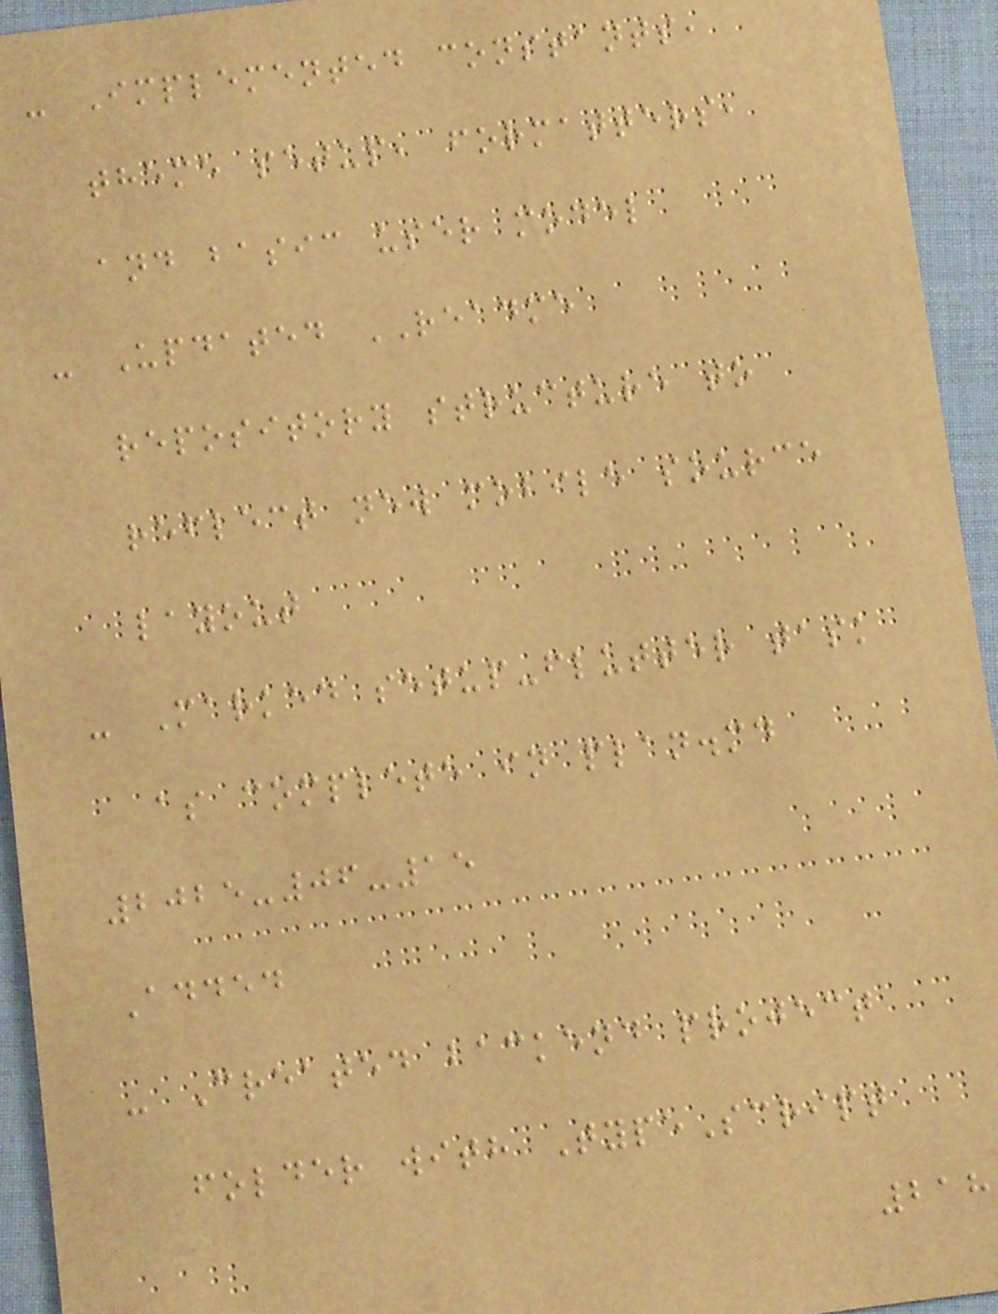- Implemented constants,
theme setup, formatters,
and basic user model
- Updated README
repository structure to
reflect new mobile source
layout
- Marked setup-flutter task
as complete in plan.md
2025-06-15
Added
- Created backend project
folder with TypeScript
218
